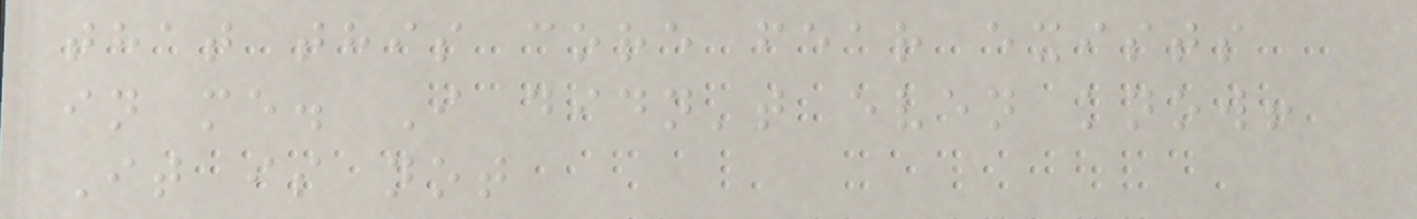that this core fear exists
in me. I didn't even know!
It is not
